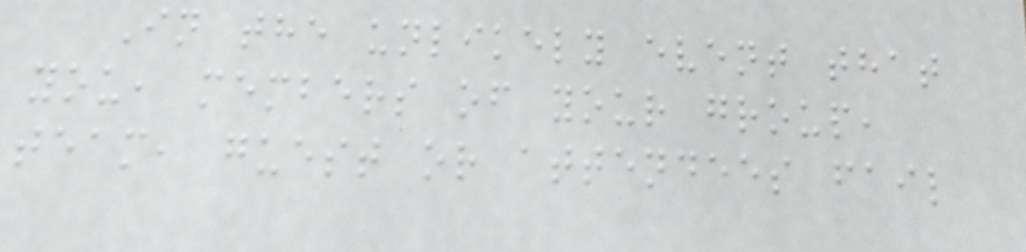In the unlikely event that
you, members of your group,
team, guest or attendees fail
